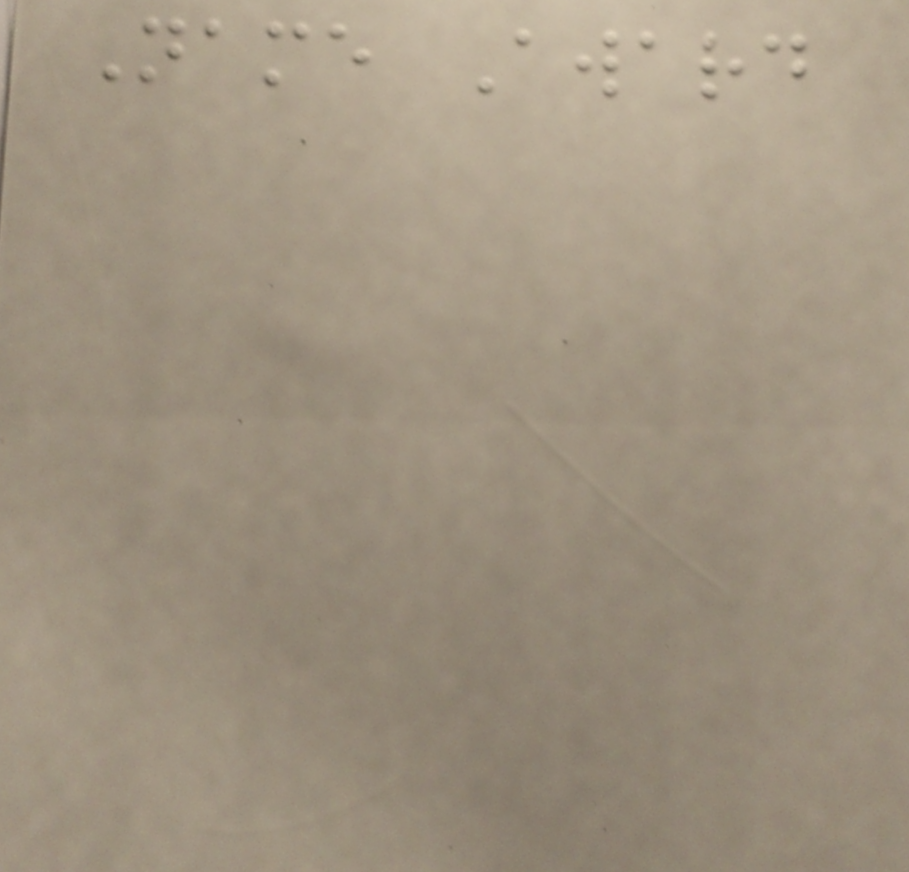Name Award
